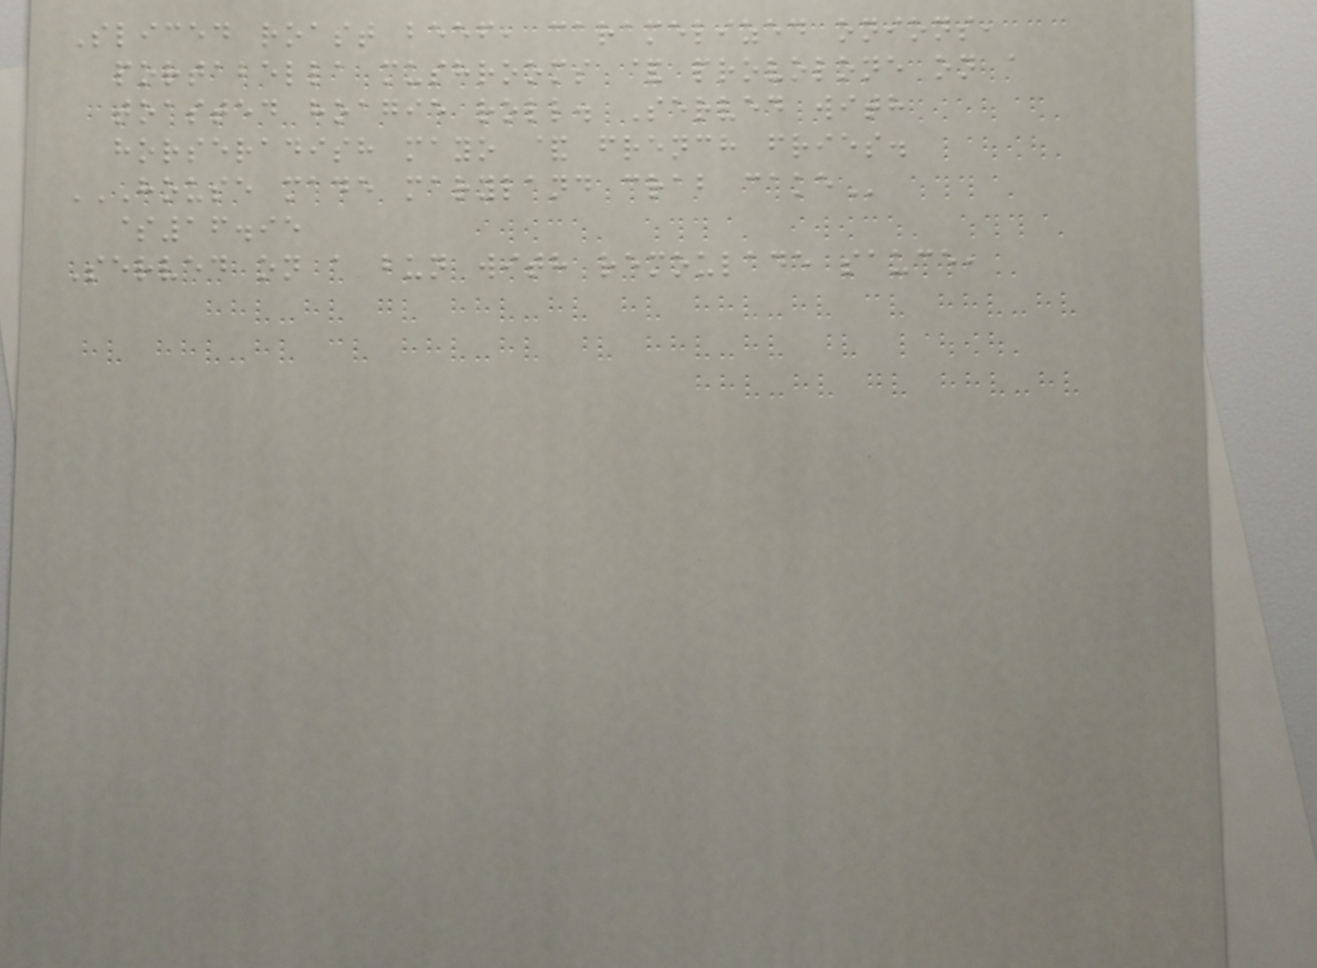Sliced roast beef, caramelized onions,
portabella mushrooms & provolone on a
toasted hoagie roll. Served with
horseradish mayo & french fries.
HOUSE MADE MARYLAND CRAB CAKE
$16.95
Served on a bun with remoulade sauce,
